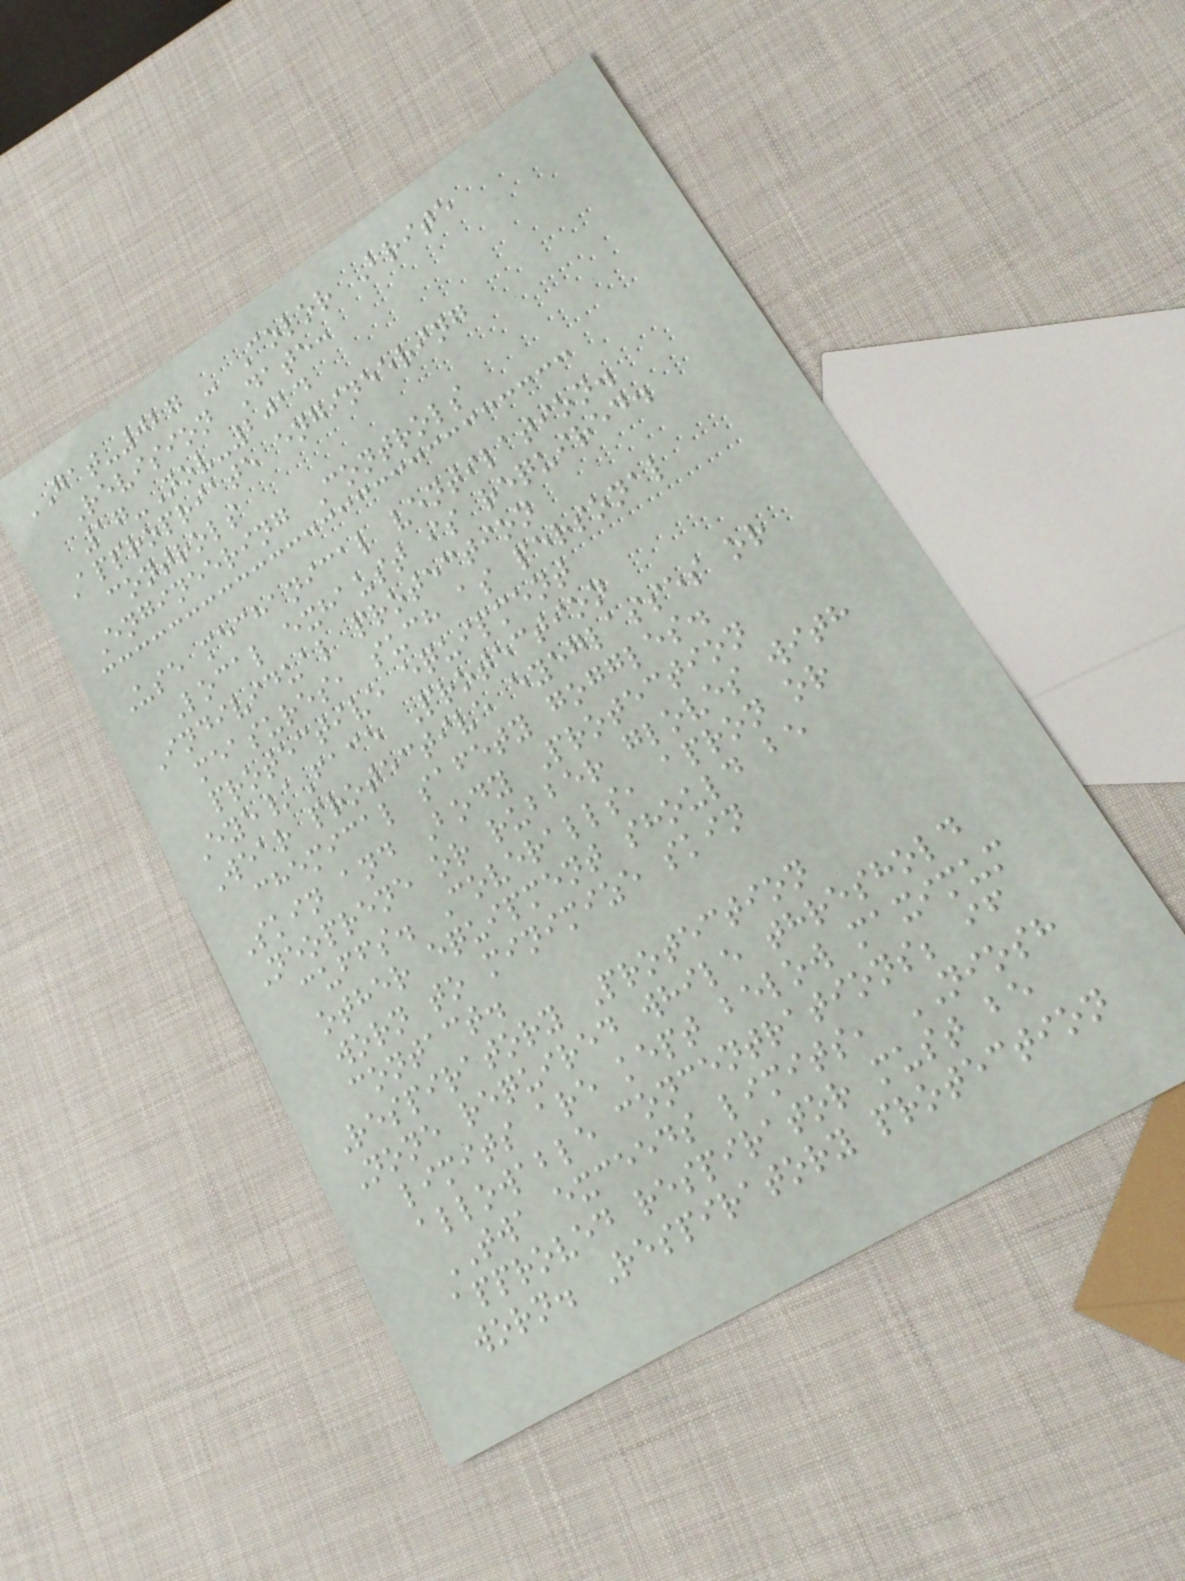GAT-027 - Color Brite
Revision Date:
17-Nov-2014
Appropriate engineering
controls
Engineering Controls
Use mechanical ventilation.
Local exhaust is required.
Individual protection
measures, such as personal
protective equipment
Eye/Face Protection
Wear protective eyeglasses or
chemical safety goggles.
Skin and Body Protection
Neoprene or rubber gloves with
cuffs. Coveralls, apron or
other equipment should be
worn to minimize skin
contact.
Respiratory Protection
None required while threshold
limits are kept below maximum
allowable concentrations; if
TWA exceeds limits, NIOSH
approved respirator must be
worn. Respiratory protection
